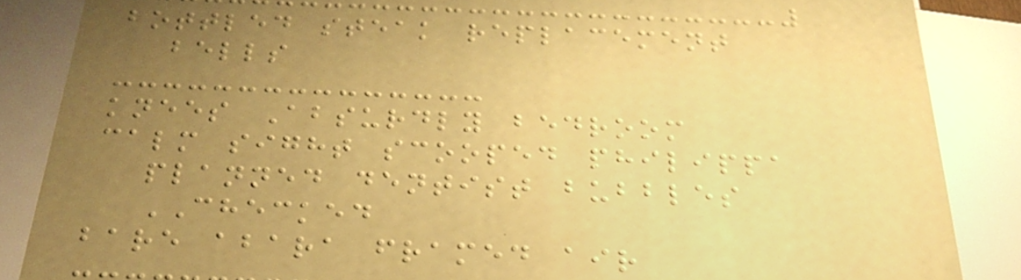bottled steak replacement
bells
knees Absurdly bedroom
calm sight scooped philippa
planned dentist bubbles
CHECKED
bare abara framed air
